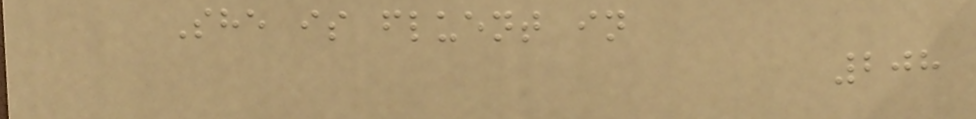She is fluent in
208
